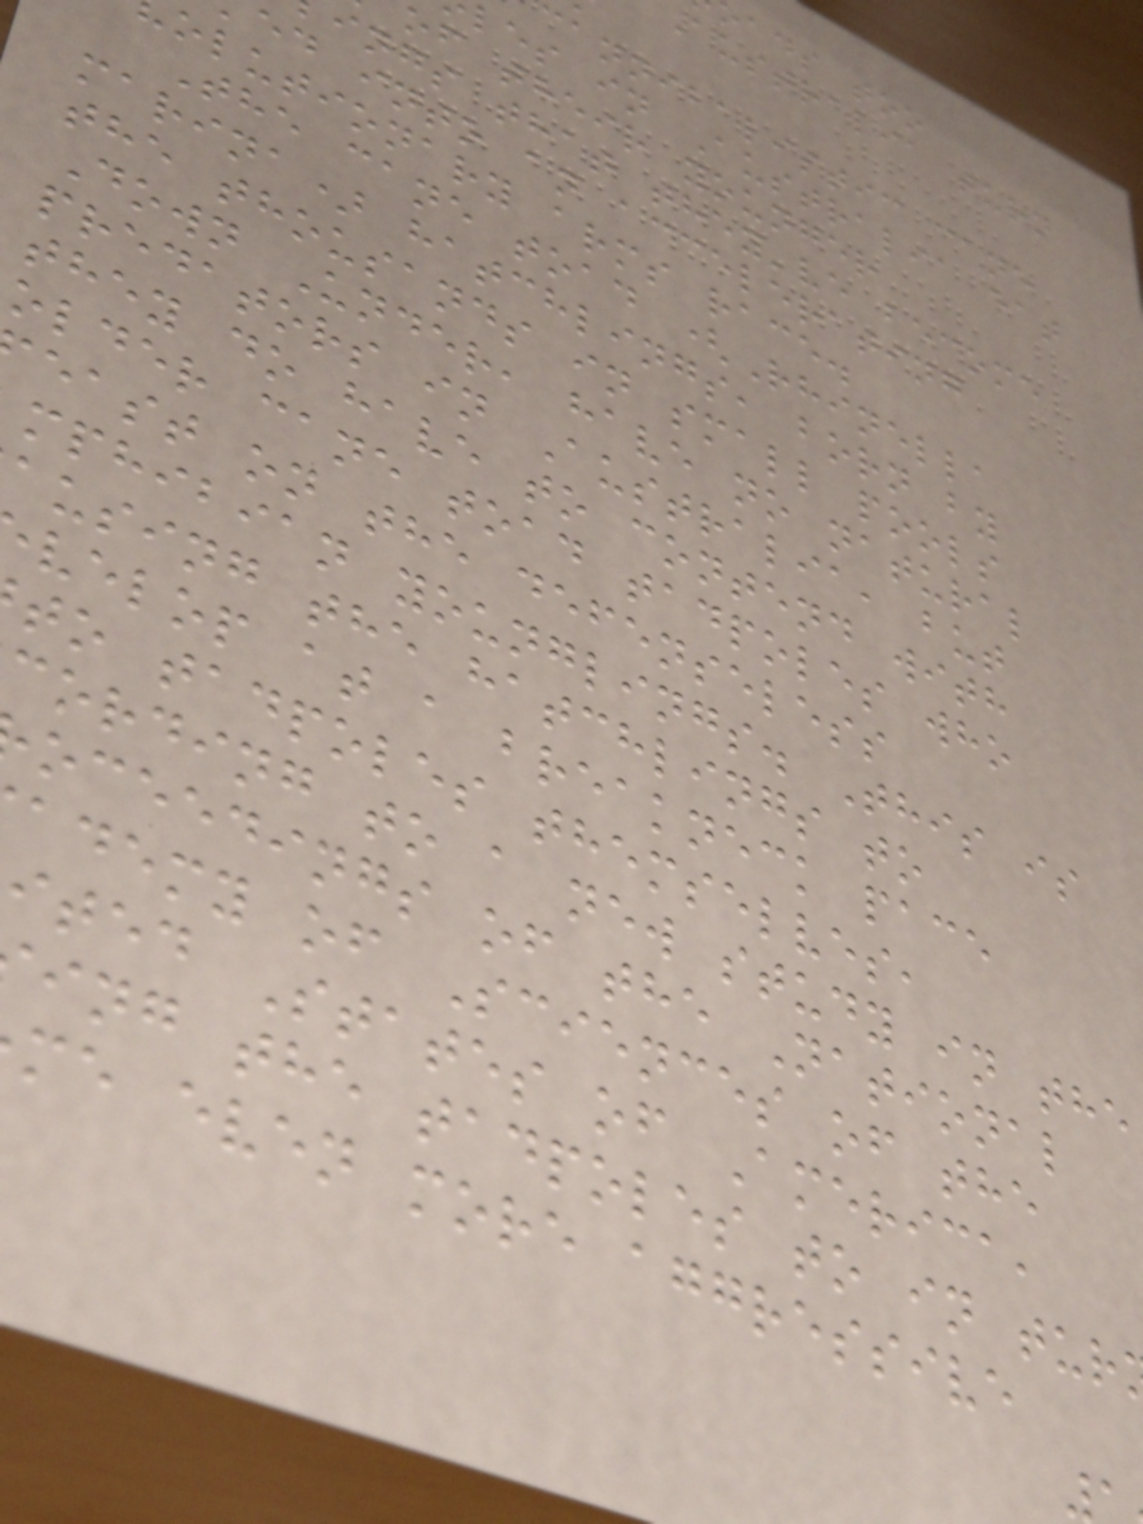ads too
Australia turn
cannibalistic cane
les in Australia eat
of their younger
ings that they've become
ed into an accelerating
olutionary arms race.
The cane toad (Rhinella
marina) hatchlings, born by
the thousands in small pools
Down Under, have no natural
predators in Australia, but
they do have to contend with
older cane toad tadpoles who
east on the defenseless
mphibian younglings. This is
ausing the hatchlings to
velop at a breakneck pace
to tadpoles themselves,
cording to a new study in the
oceedings of the National
ademy of Sciences of the
ited States of America,
ing the tadpoles to in tur
me even more aggressive
